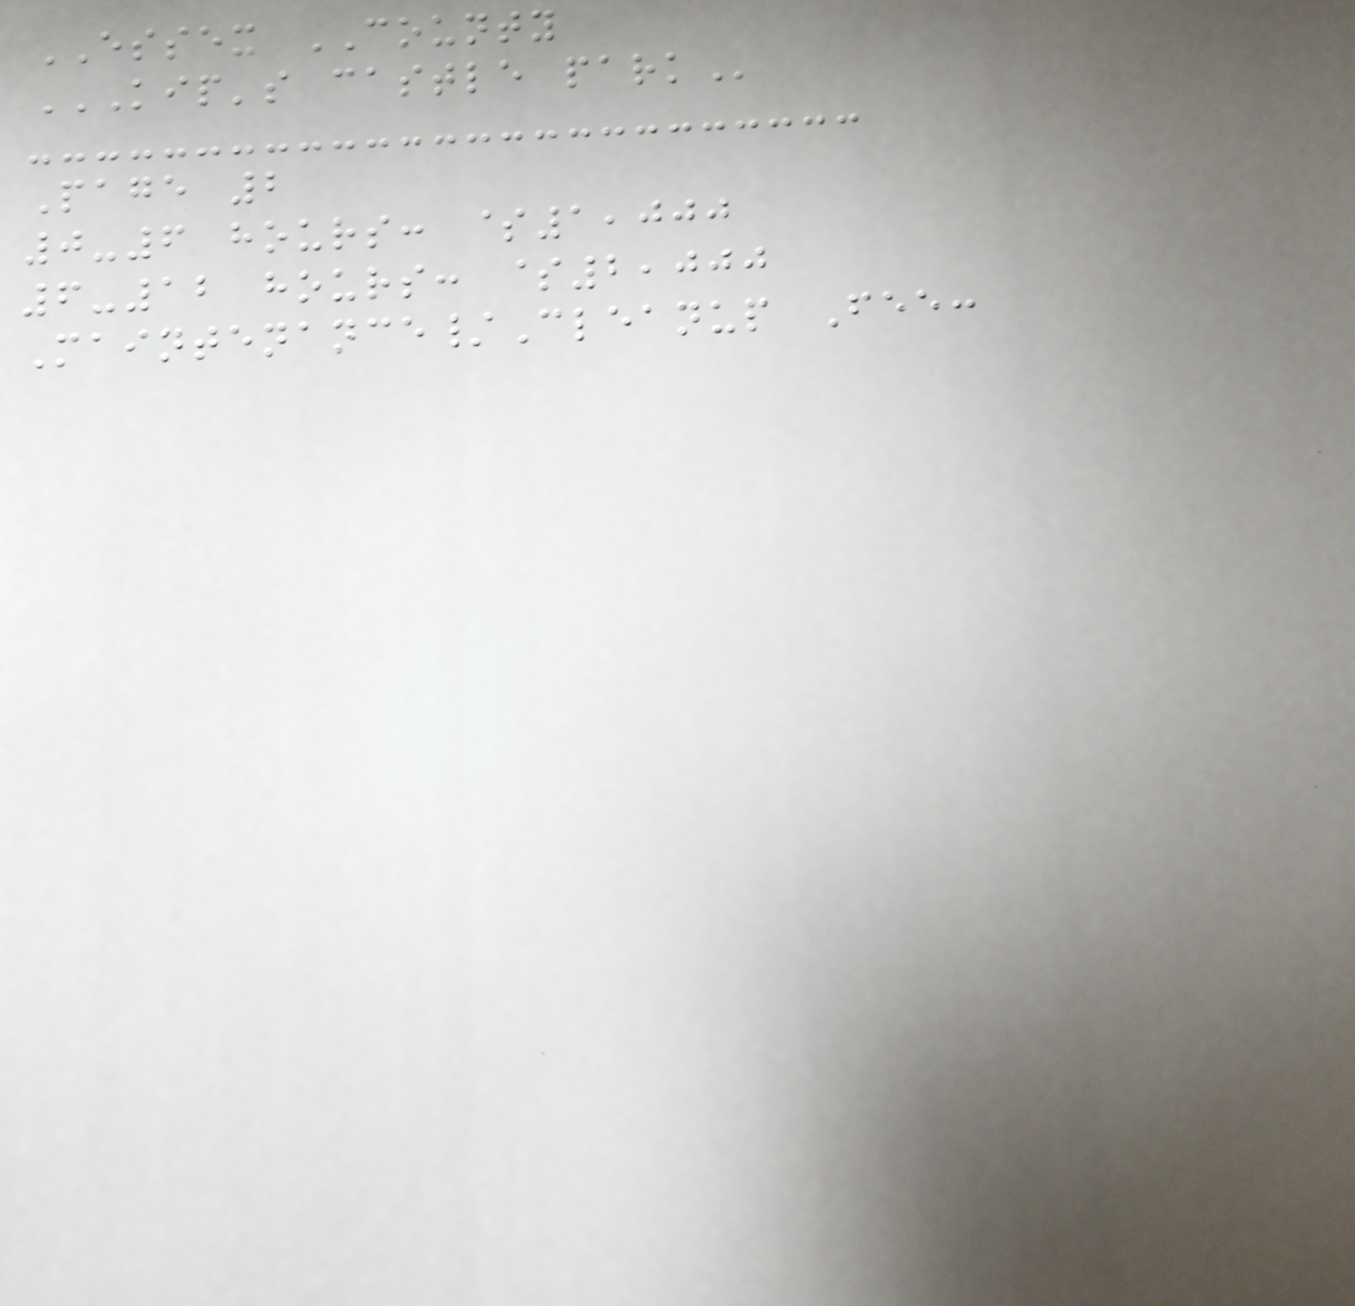ESSEX COUNTY
KIP'S CASTLE PARK
Page 2
0-6 hours: $1,000
6-12 hours: $2,000
Maintenance/Cleanup Fee:
